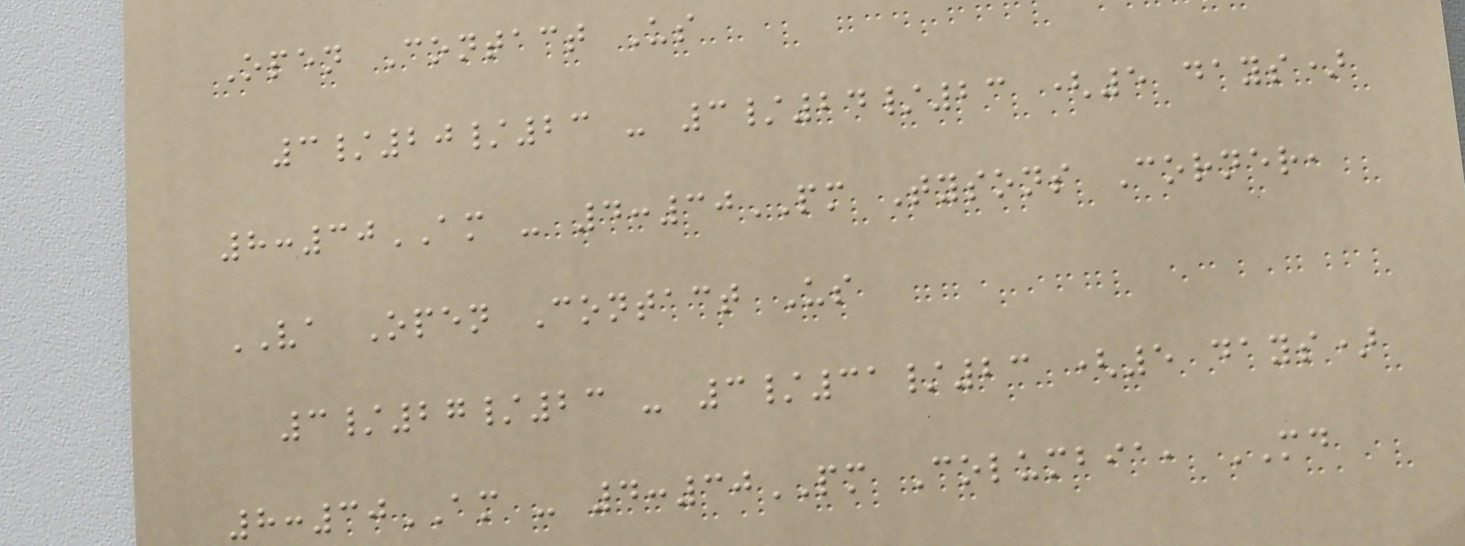Open Contact Us
3/20/23 - 3/24/23 (5 days)
8:30AM - 4:30PM Tysons Corner,
VA Open Contact Us
3/27/23 - 3/31/23 (5 days)
8:30AM - 4:30PM Columbia, MD
